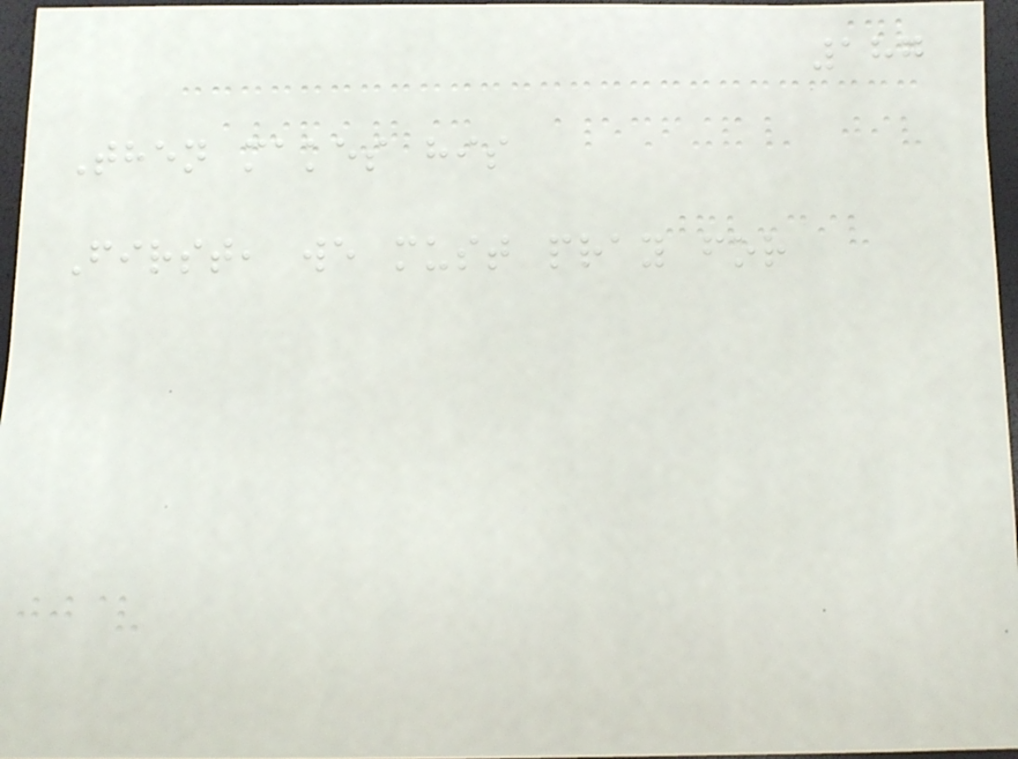187
Then makes his
First, we must pray for
